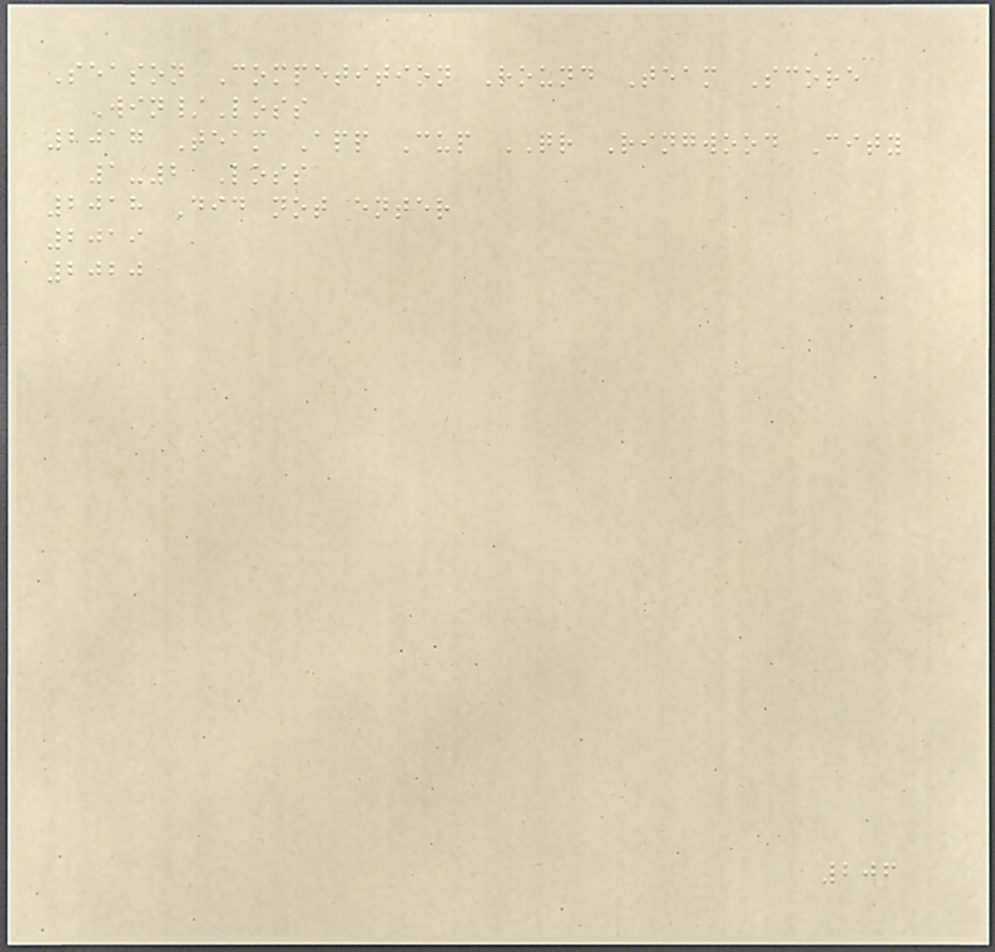Season Competition Round Team Score
Win/Loss
2017 Team App Cup QR Ringwood City
1-2 Loss
2018 Did not enter
2019
2020
206
